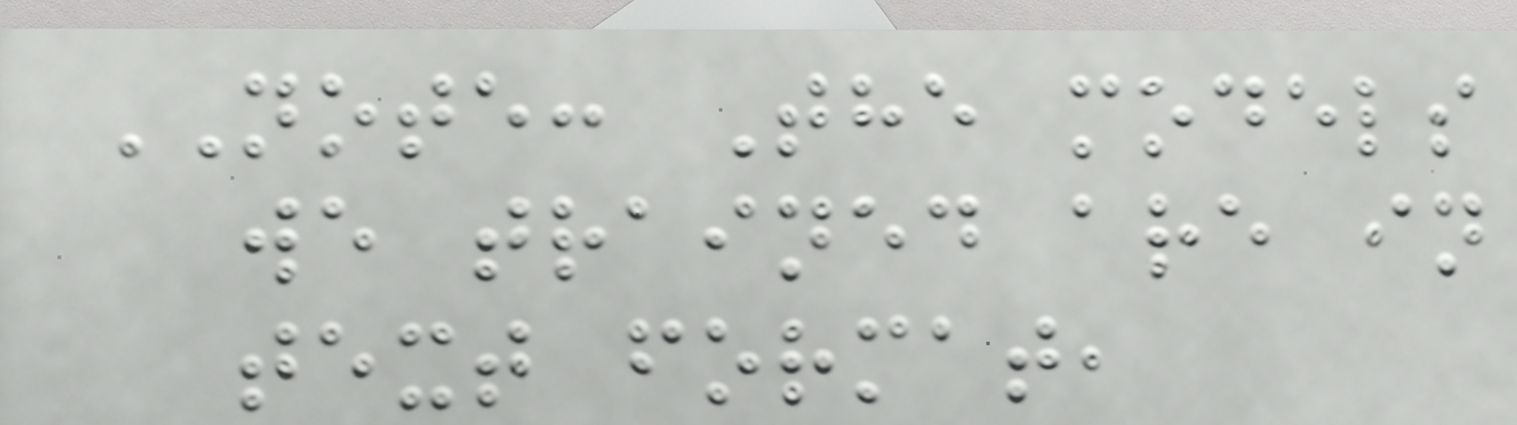NOTE: The models
we trained are in
text format,
